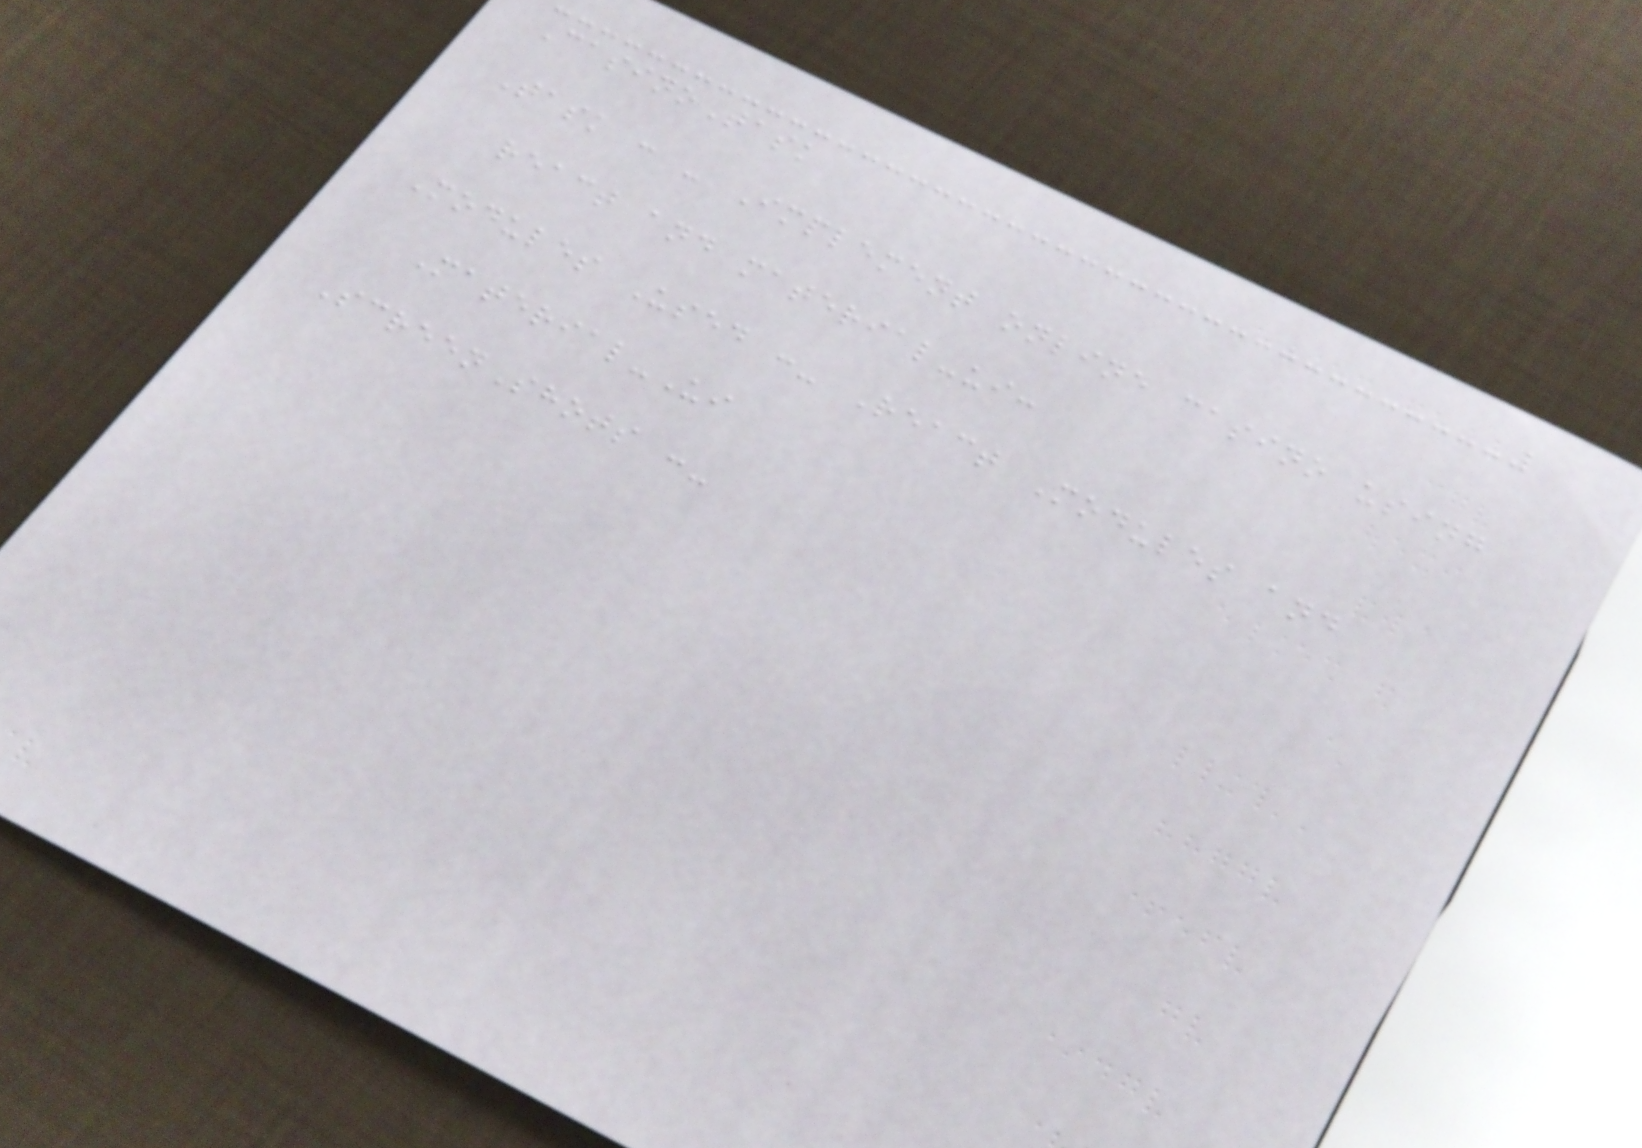CasinoTask
Task : - Implement online casino using
react and material-ui:
Modules Used :- React Modules and
Material-Ui
ScreenShots :-
